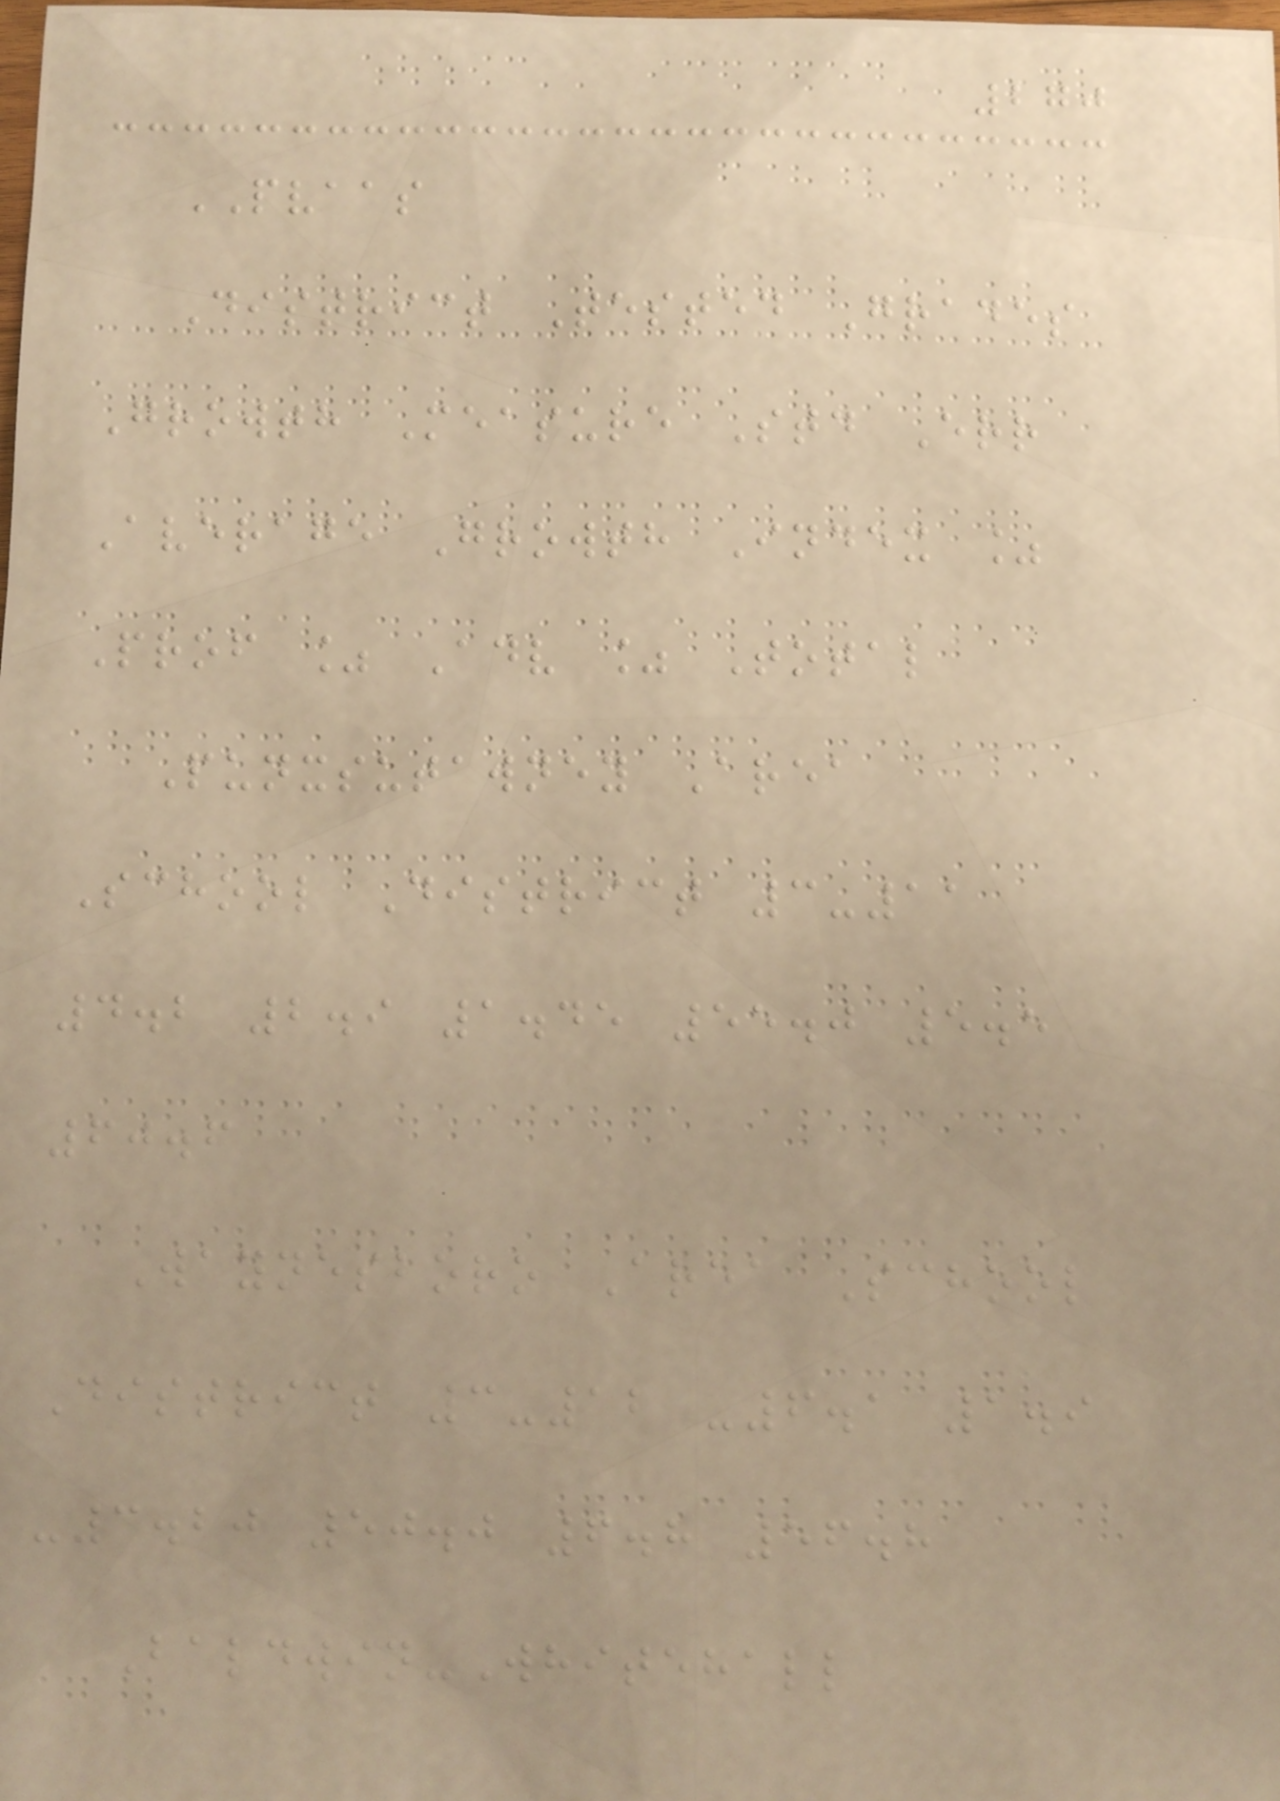270
PVAAS
District Tested Grades
Growth Measure Std Err
Average Growth Index %
Prof % Adv % Total
Punxsutawney Area
School District 3-11
4.2 2.9 1.45 55.0 5.5
60.6
Waynesboro Area School
District 3-12 -6.1 1.9
-3.20 50.0 6.8 56.8
Baldwin-Whitehall
